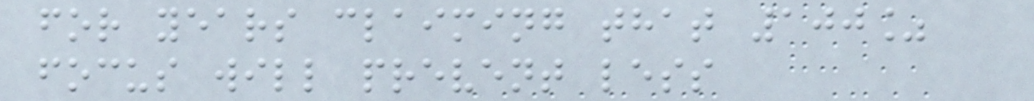for years claiming that 100%
focus will prevent less
